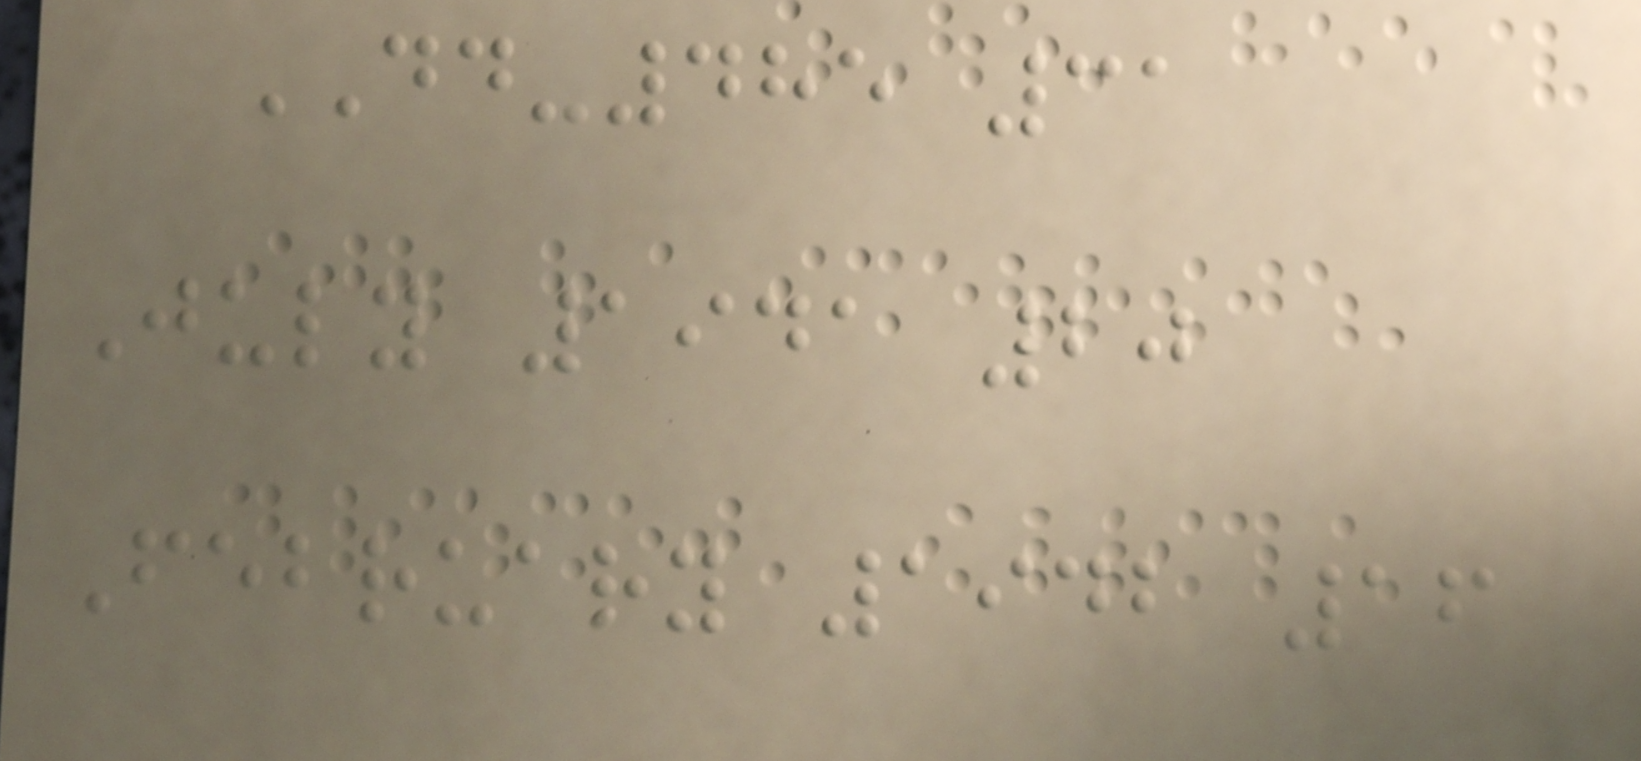DD-485 31
July 1941 20
February 1942 16
